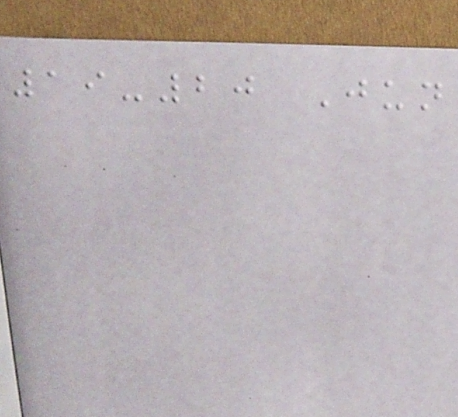19-20 Jun
